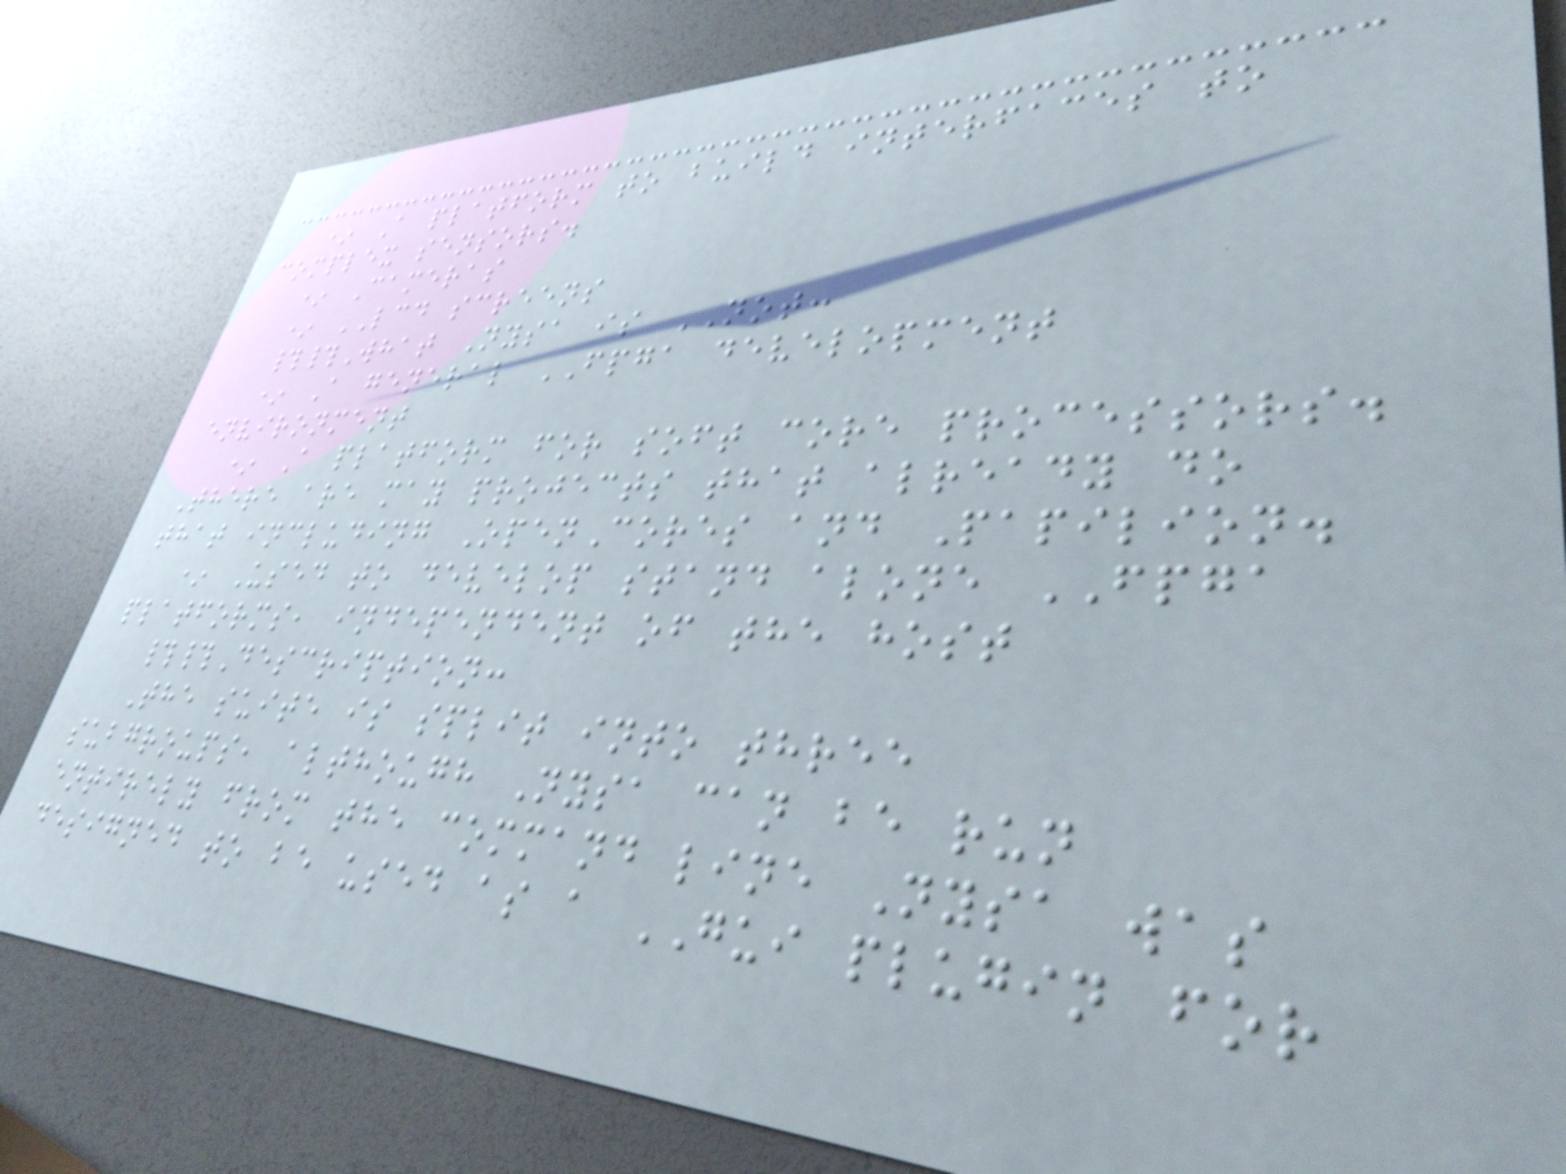* A platform to build interfaces to
complex sensors.
* Cameras
* LCD screens
##What Nysa is NOT:
* A general FPGA development
environment
* A platform for soft core processors.
There are may projects that already do
that including OpenCores and Papilion.
* Used to develop stand alone FPGA
platforms, independent of the host
##Description:
The suite is split into three
subgroups, although Nysa can be run
entirely from the command line Nysa was
designed to be used as a GUI plugin for
